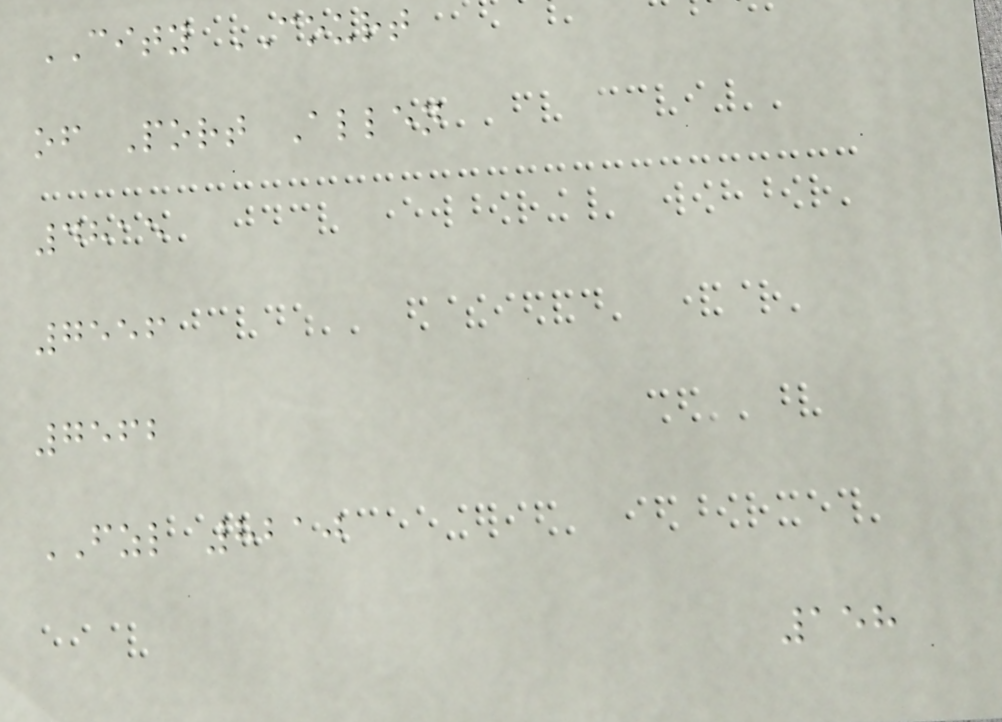CITY COURT
of Port Allen
4815
7556
7562
FZL 8210
158
